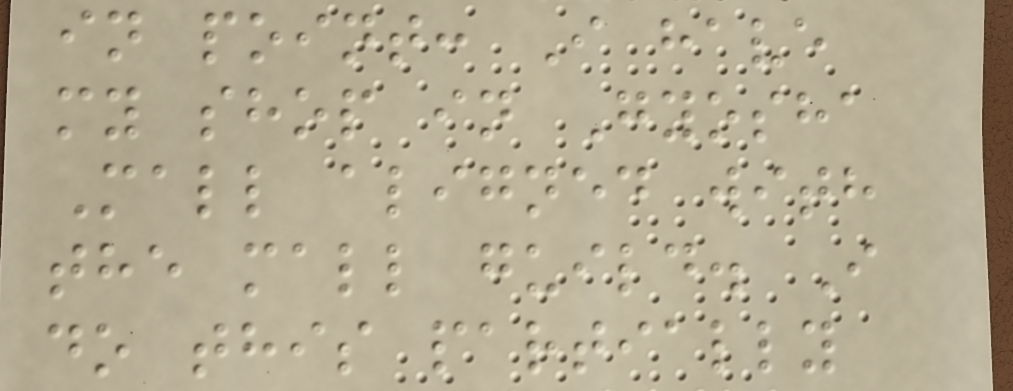in point: I have
my shop in Gyosha
Mall aligned with
the mall guild. I
do this partially
